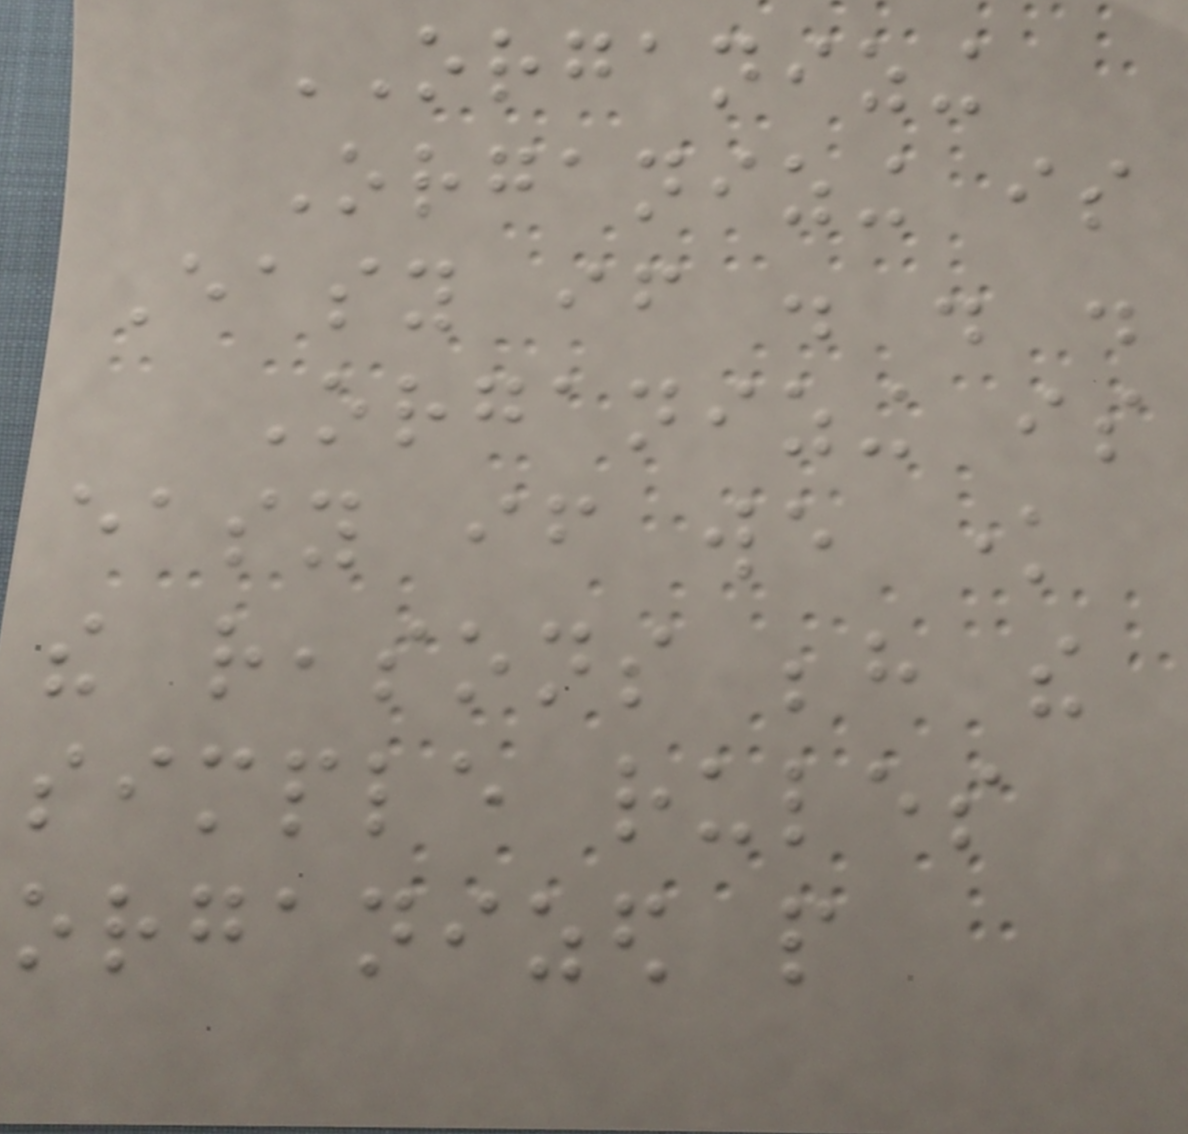ORGANIZING
Organizing is
Easy if . . .
Organizing is
easy if we know
the reasons behind the
simple rules
organized people
